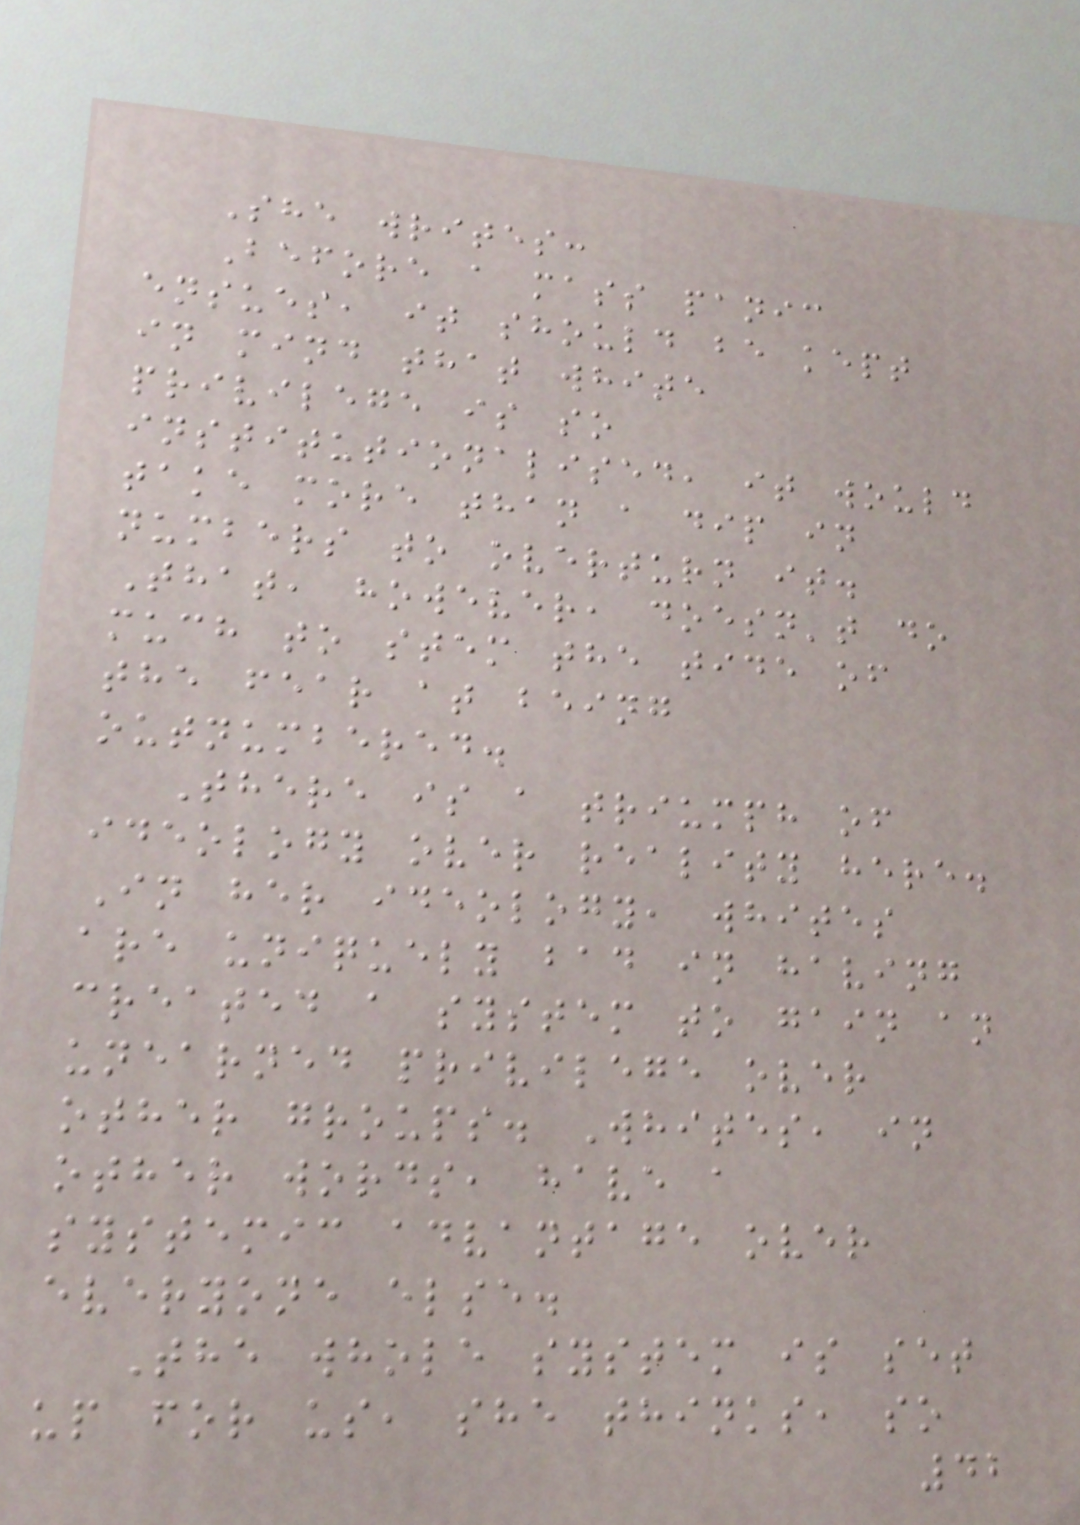She writes:
Before a mass panic
ensues, it should be kept
in mind that white
privilege is so
institutionalised, it would
take more than a dip in
numbers to overturn it.
That, however, doesn't do
much to stem the tide of
the fear at being
outnumbered.
There is a triumph of
ideology over reality here.
In her ideology, whites
are uniquely bad in having
created a system to gain an
unearned privilege over
other groups. Whites, in
other words, have a
systemic advantage over
everyone else.
The whole system is set
up for us, she thinks, so
42
